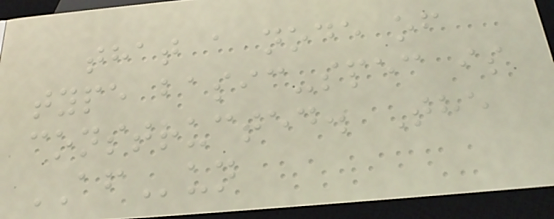that a node of
type basic-spec is
constructed. The
AFun
